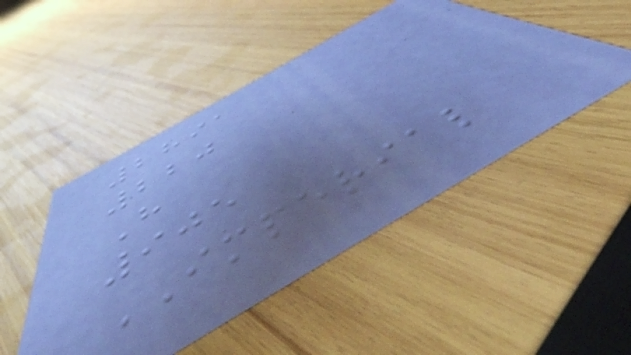2891
220
H
905
IMPERIAL
